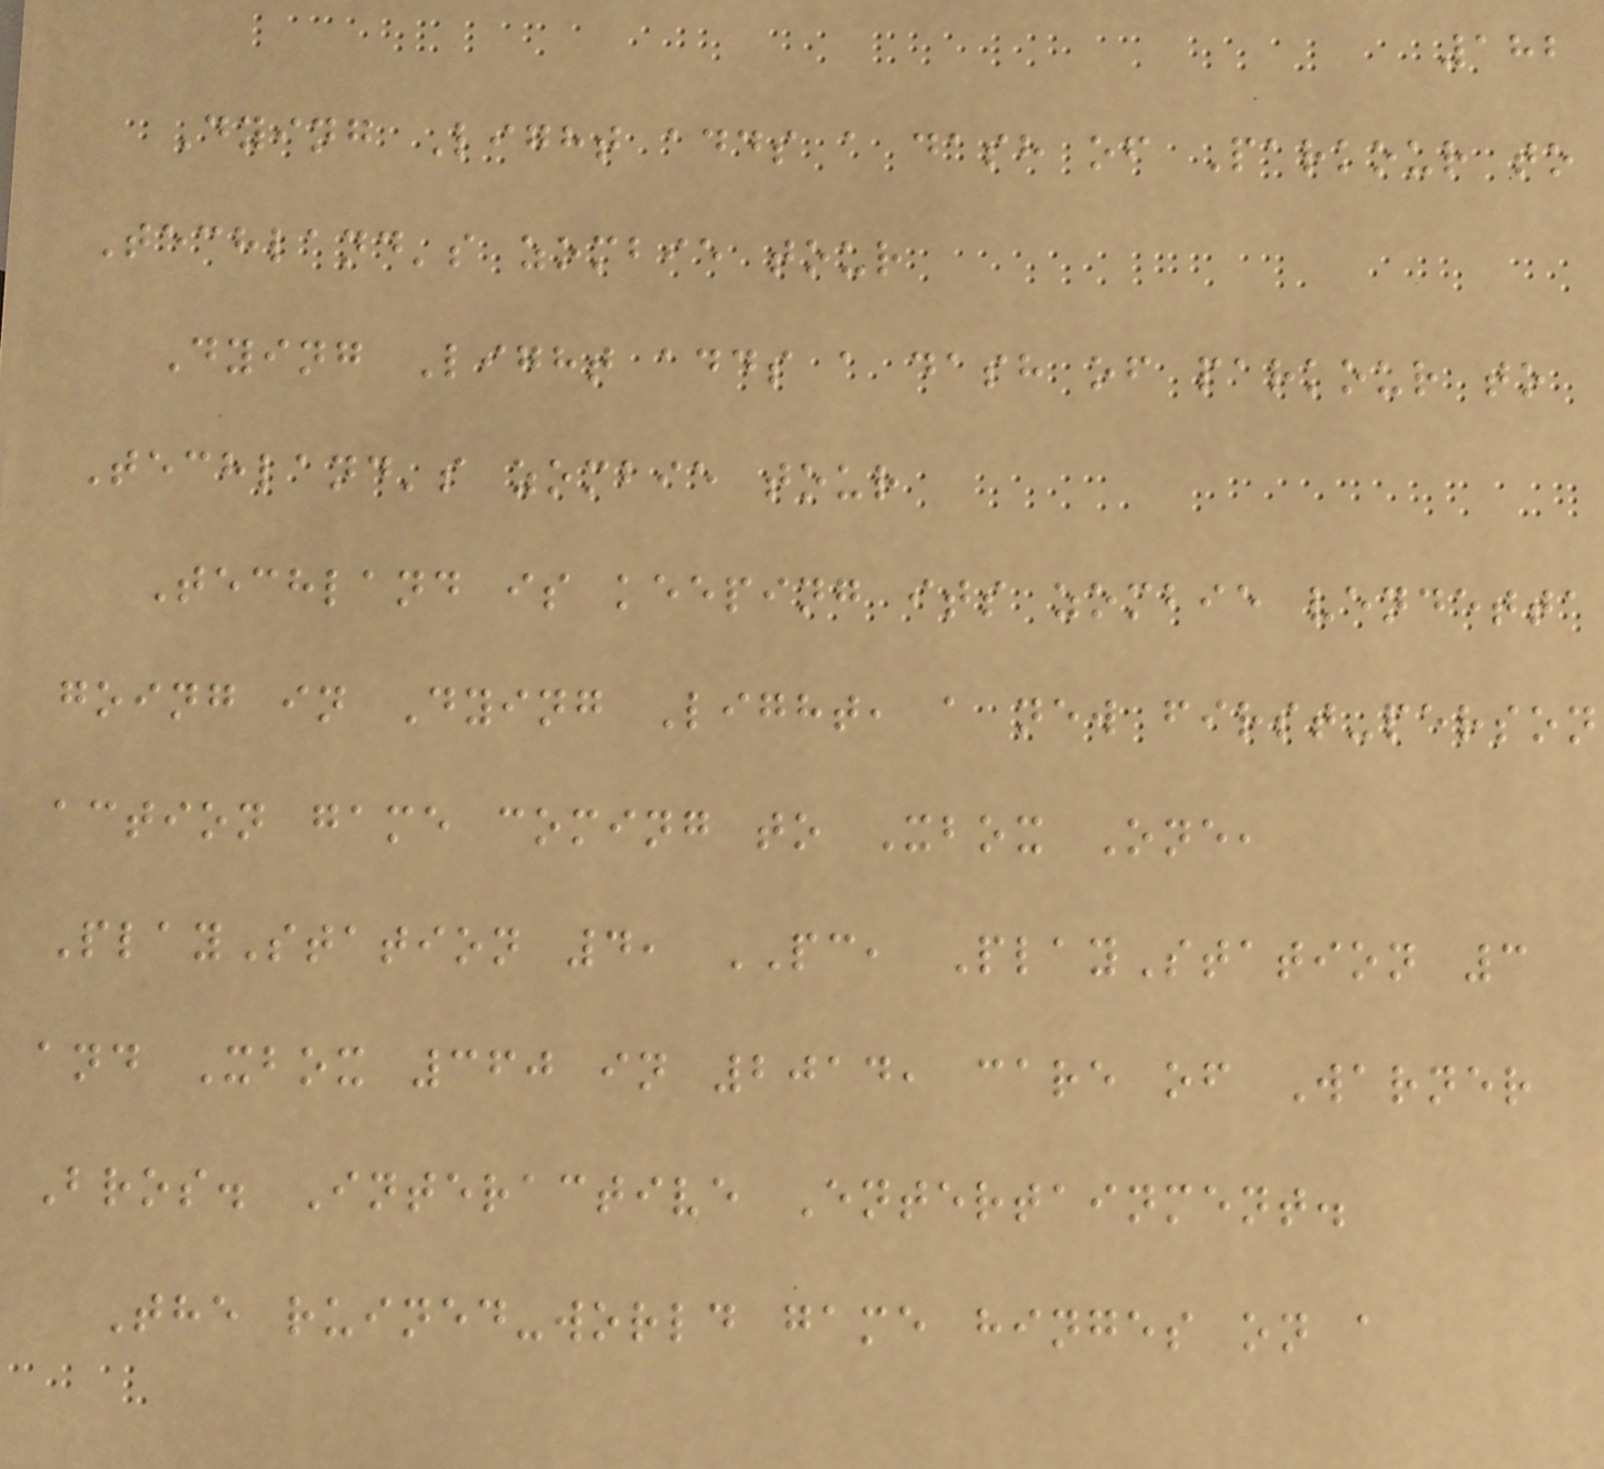182
Dying Light adds a dash of Parkour to
Techland's zombie tour
Dying Light adds a dash of parkour to
Techland's zombie tour
Techland is keeping its zombie vendetta
going in Dying Light, a new first-person
action game coming to Xbox One,
PlayStation 4, PC, PlayStation 3
and Xbox 360 in 2014, care of Warner
Bros. Interactive Entertainment.
The ruined-world game hinges on a
